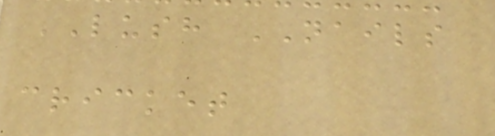LUSH NAILS
cricket
